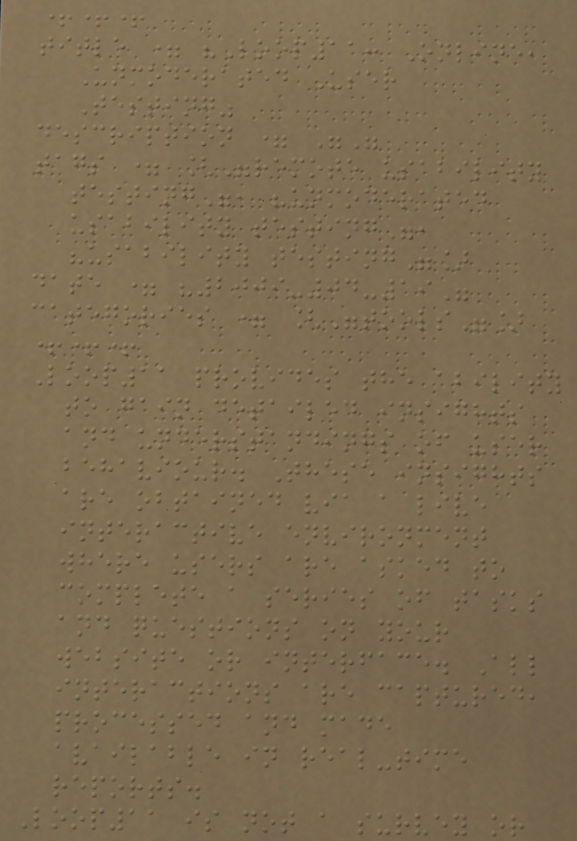+++
title = "Loop11: Online,
Unmoderated User
Testing"
description = ""
tags = ["remote usability
testing", "unmoderated
usability testing",
"usability testing"]
date = "2009-04-19"
categories = ["tools"]
+++
Loop11 provides the ability
to gain detailed insights
and understandings of user
behaviour. These insights
are obtained via a live
interactive environment
where users are asked to
complete a series of tasks
and questions on your
website or interface. All
interactions are captured,
processed and made
available in real-time
reports.
Loop11 is not a survey or
